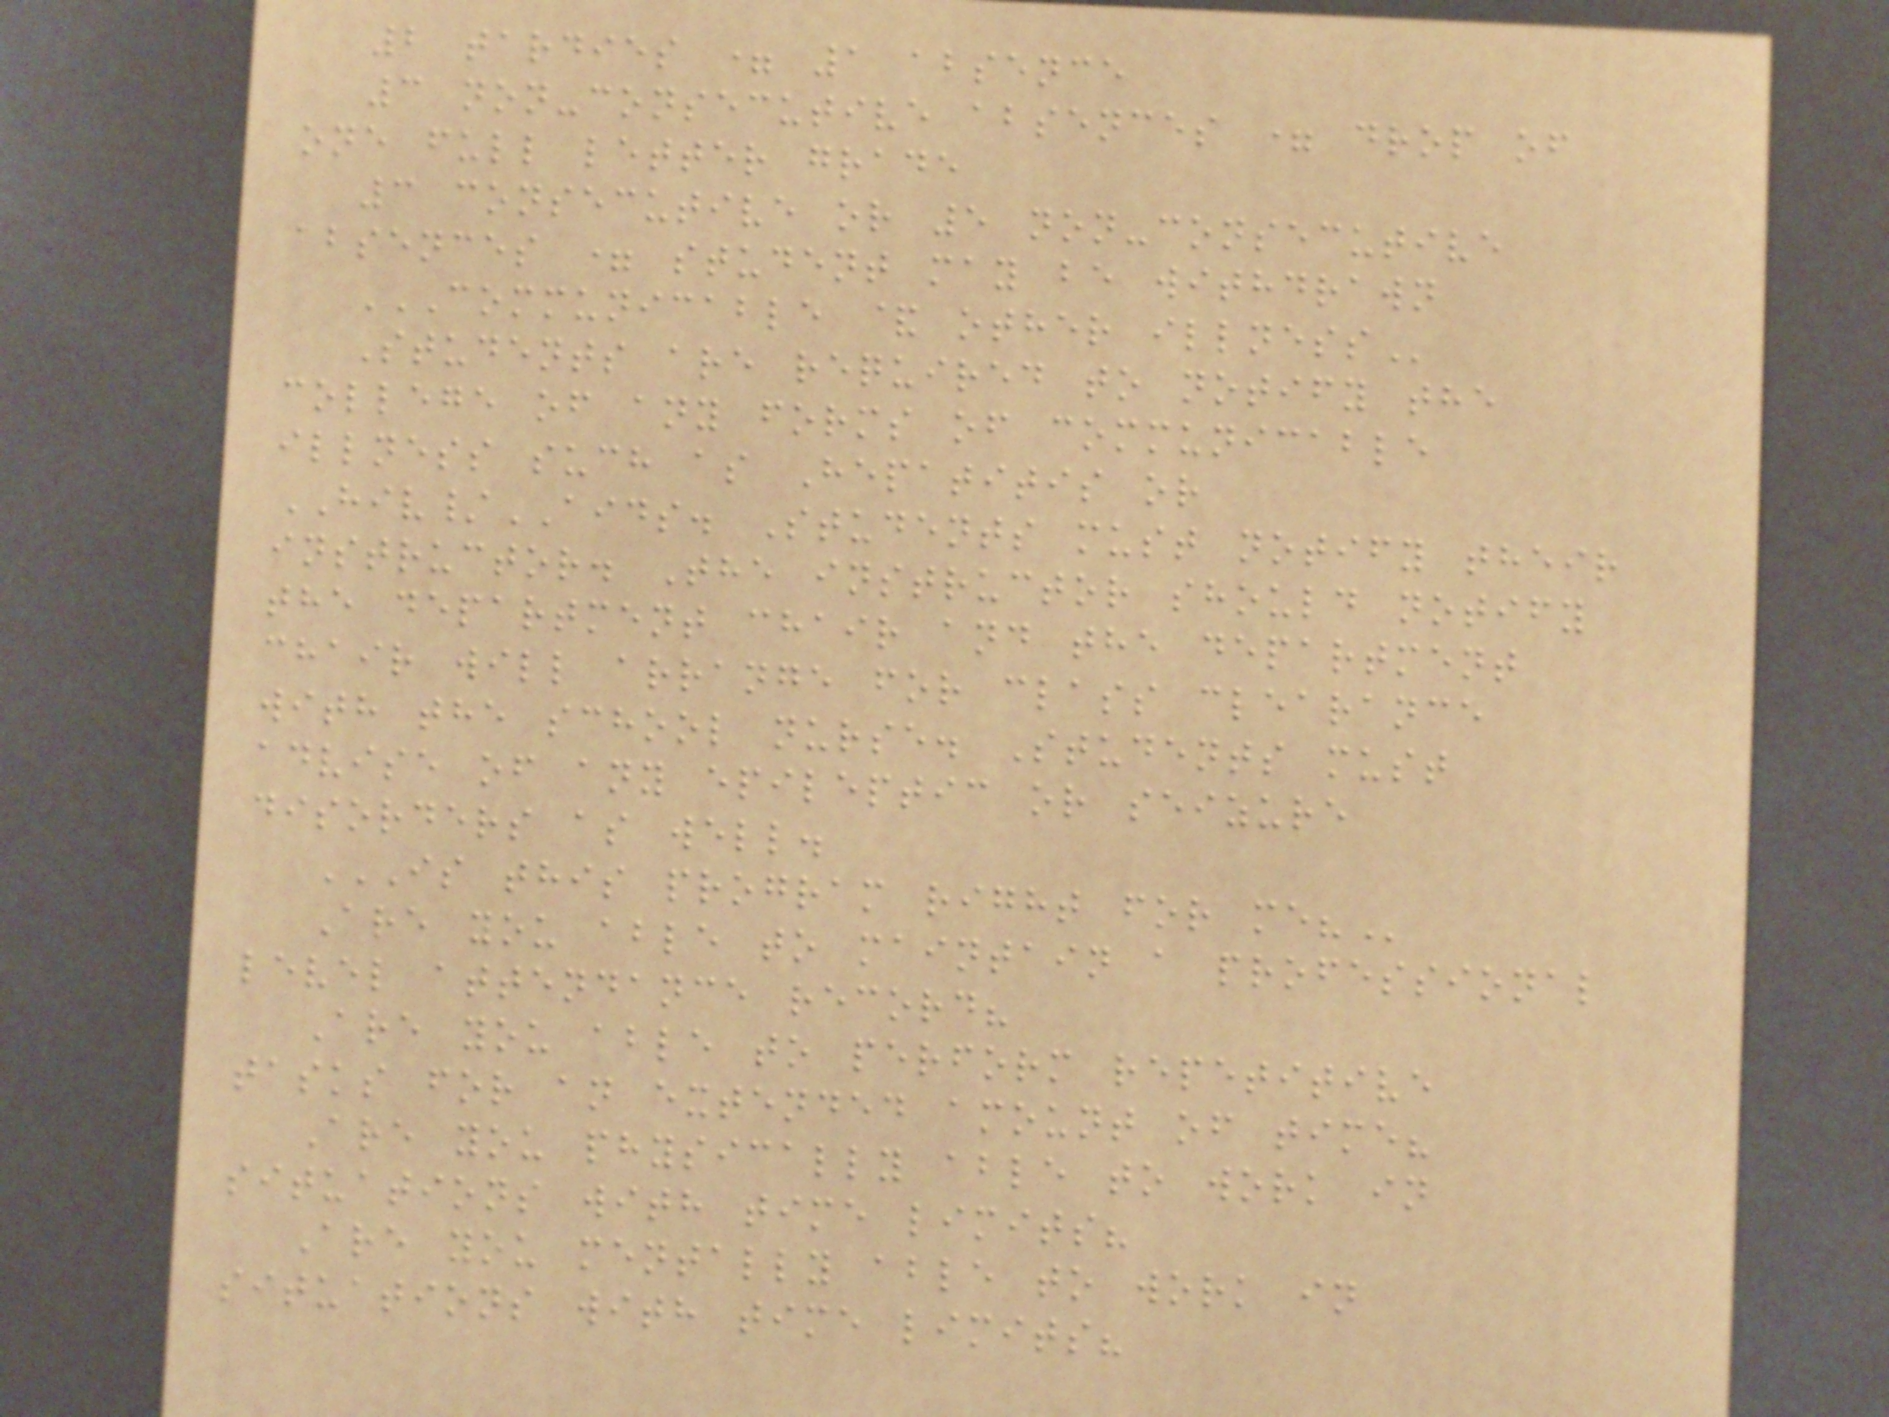2 tardies = 1 absence
3 non-consecutive absences = drop of
one full letter grade
3 consecutive or 5 non-consecutive
absences = student may be withdrawn
COMMUNICABLE & OTHER ILLNESS
Students are required to notify the
college of any forms of communicable
illness such as Hepatitis or
HIV/AIDS. Students must notify their
instructor. The instructor should notify
the department chair and the department
chair will arrange for class clearance
with the school nurse. Students must
advise of any epileptic or seizure
disorders as well.
IS THIS PROGRAM RIGHT FOR ME?
Are you able to maintain a professional
level attendance record?
Are you able to perform repetitive
tasks for an extended amount of time?
Are you physically able to work in
situations with time limits?
Are you mentally able to work in
situations with time limits?
